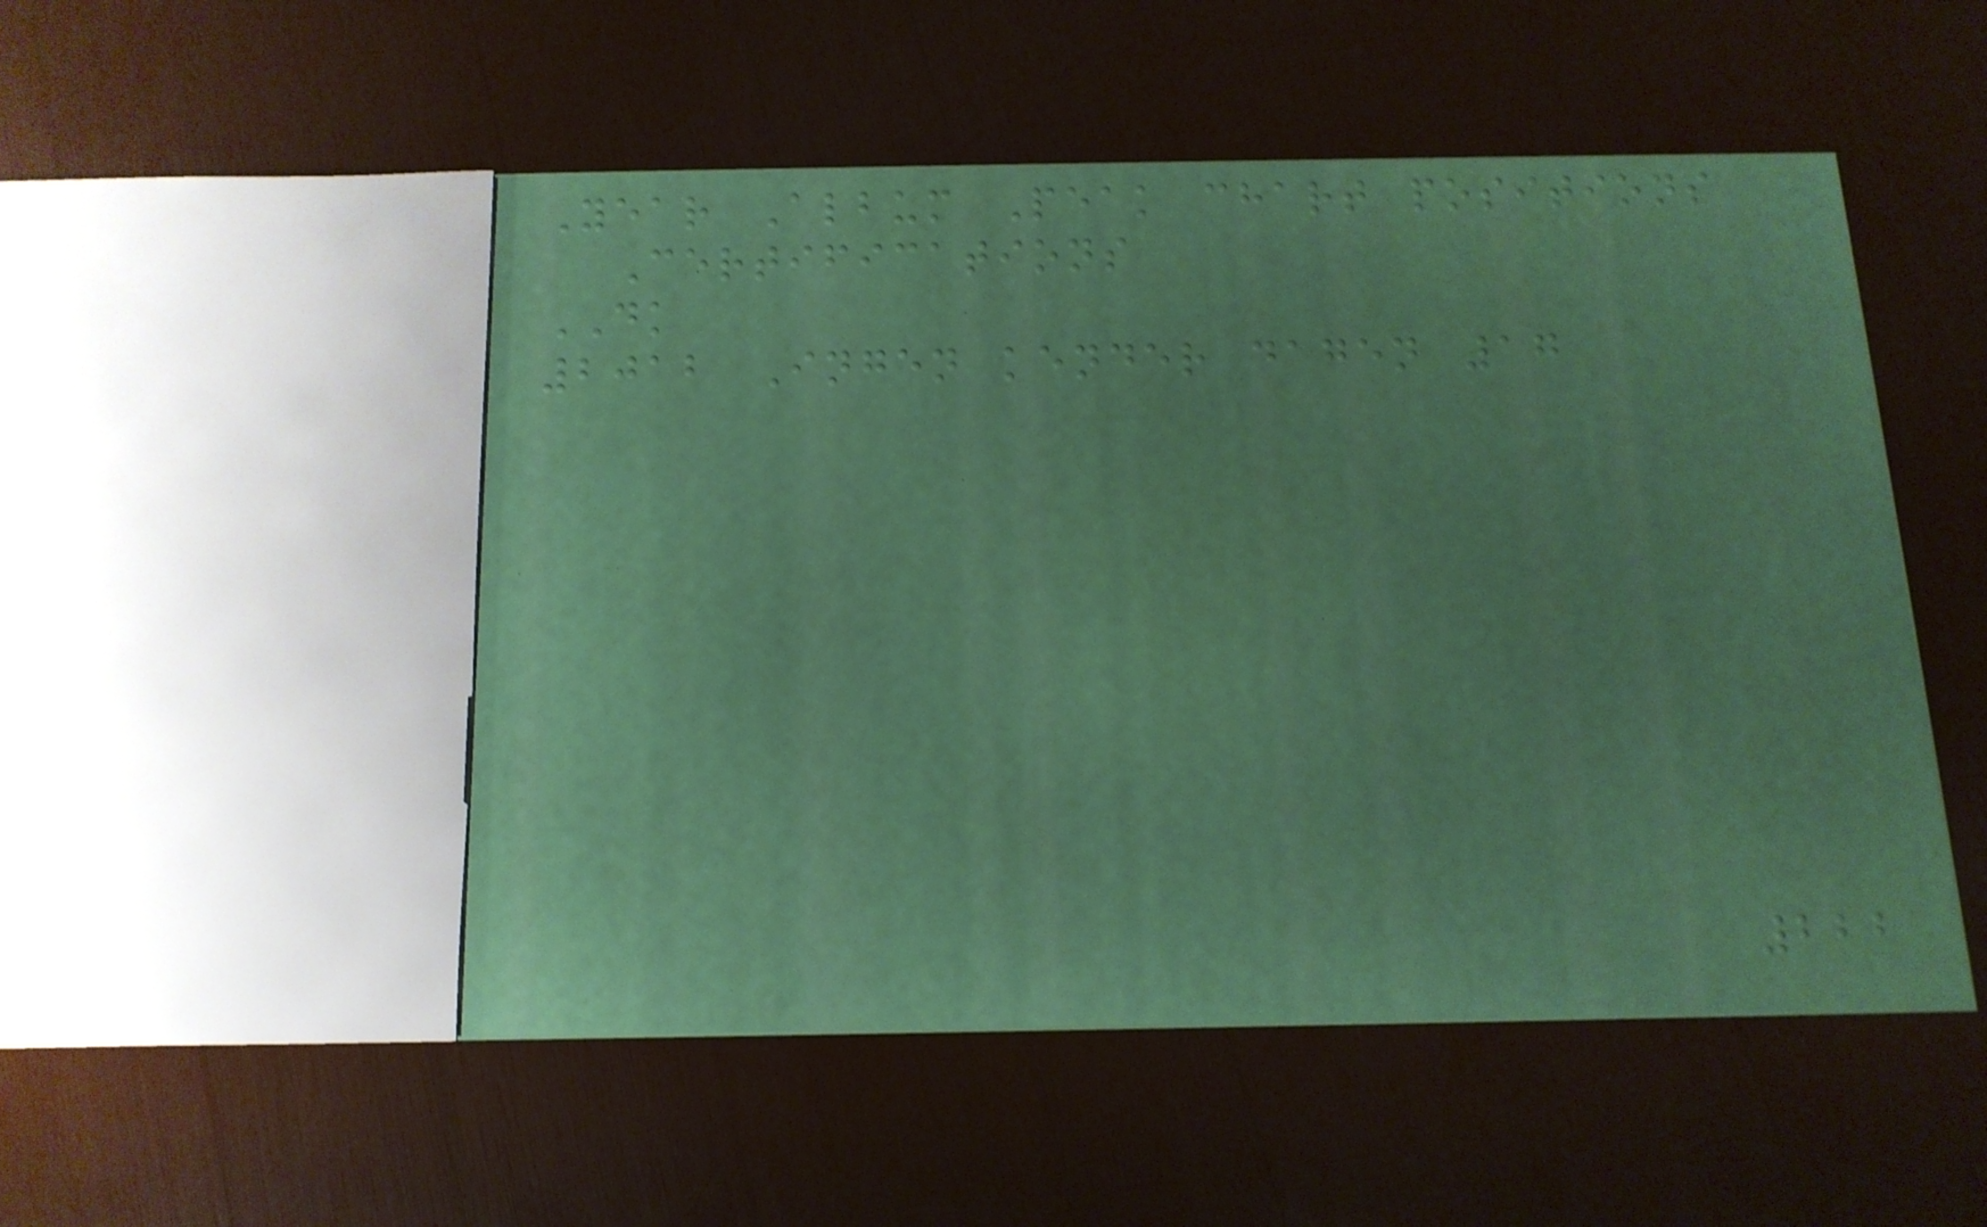Year Album Peak chart positions
Certifications
DK
2012 Ingen kender dagen 17
222
